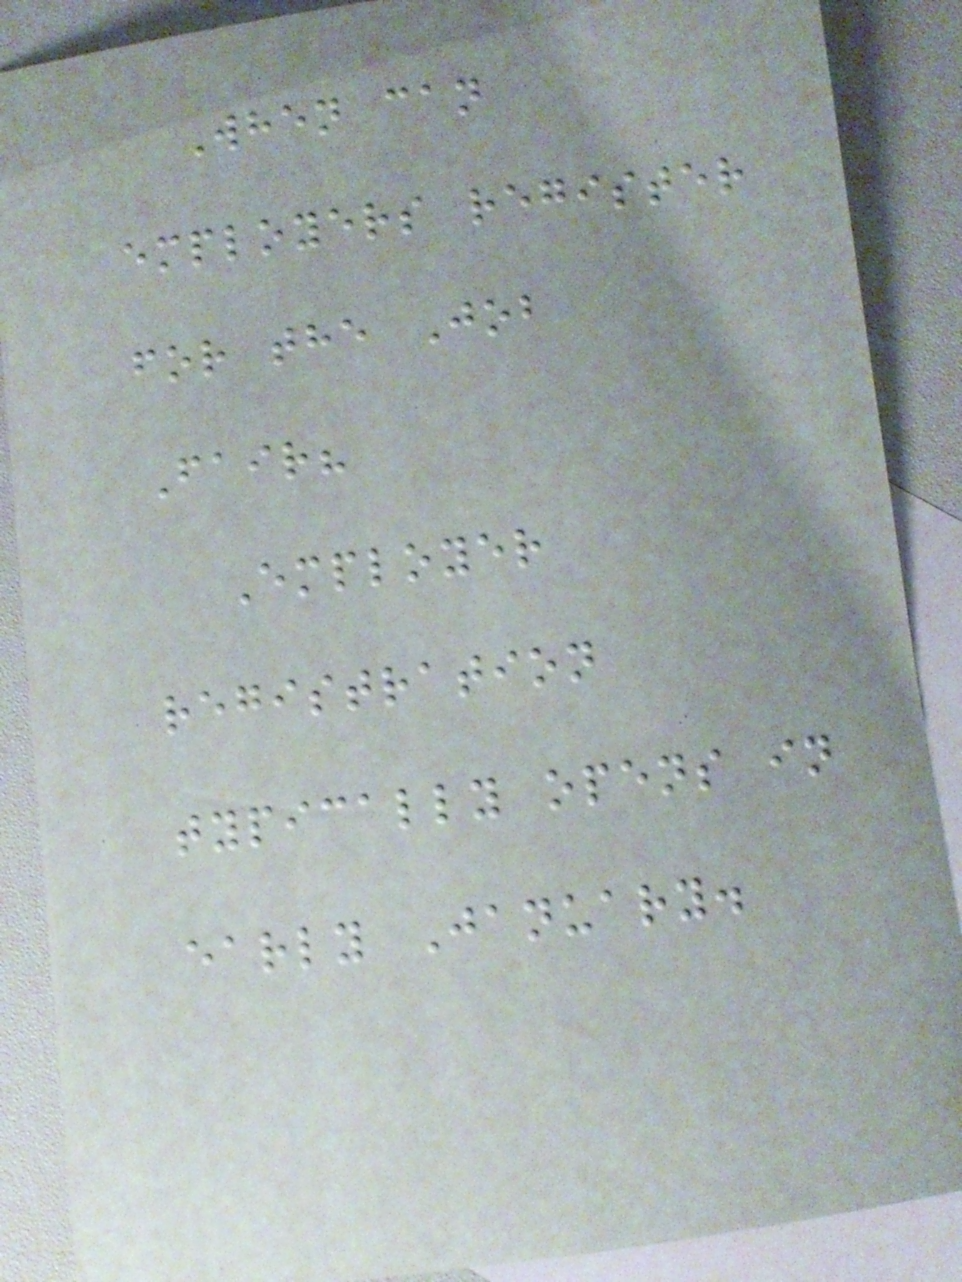When can
employers register
for the Job
Fair?
Employer
registration
typically opens in
early January.
